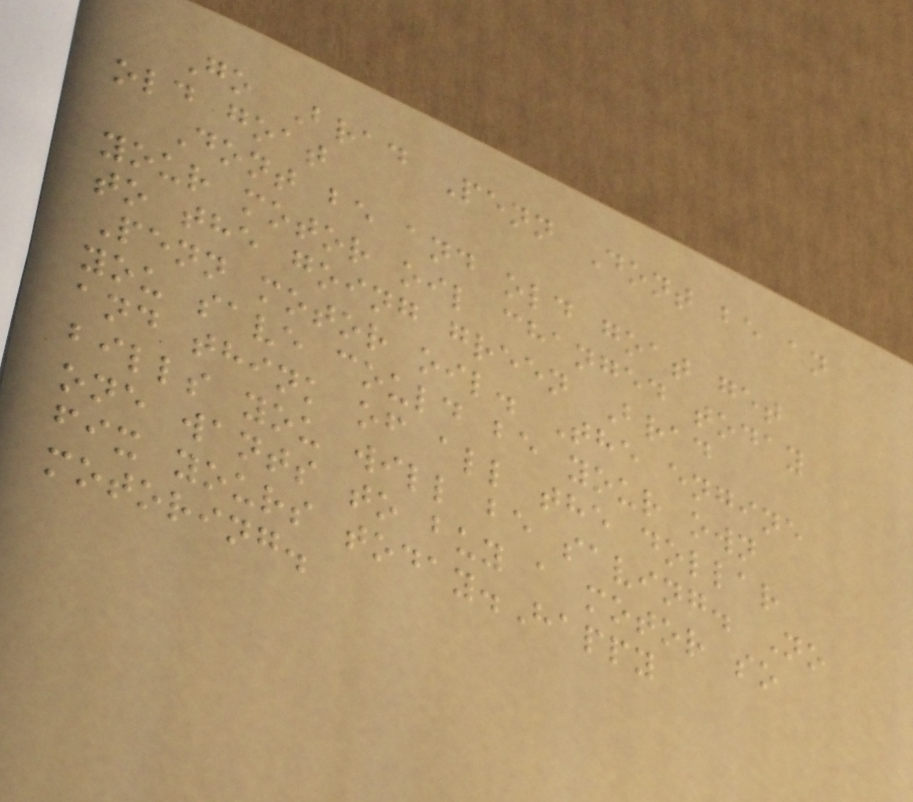Go Brad Penn Dont be an
old goat
Dont be and old goat get
your motor oil changed today
to the going green Brad
Penn motor oil. The engine
you save could be your own
and think of all the dollar
bills you will be saving. No
one wants to buy a motor so
fix yours today.Happy
motoring.
